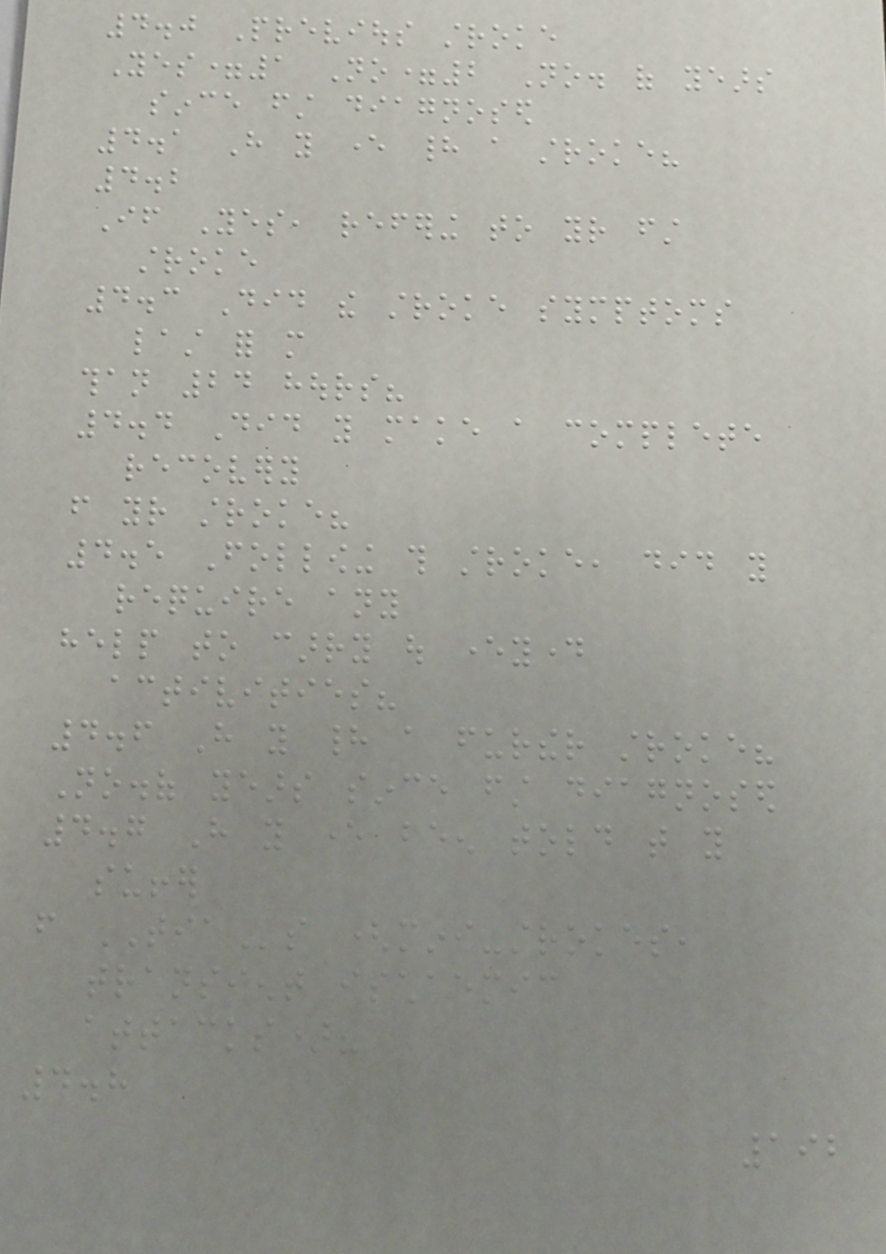4.0 Previous stroke
Yes=1 No=2 No. of years
since first diagnosed
4.1 Have you ever had a stroke?
4.2
If Yes, refering to your first
stroke
4.3 Did the stroke symptoms
last for more
than 24 hours?
4.4 Did you make a complete
recovery
from your stroke?
4.5 Following this stroke, did you
require any
help to carry out everyday
activities?
4.6 Have you had a further stroke?
No.of years since first diagnosed
4.7 Have you ever been told that you
suffer
from TIAs (mini-strokes,
transient ischaemic
attacks)?
4.8
192
